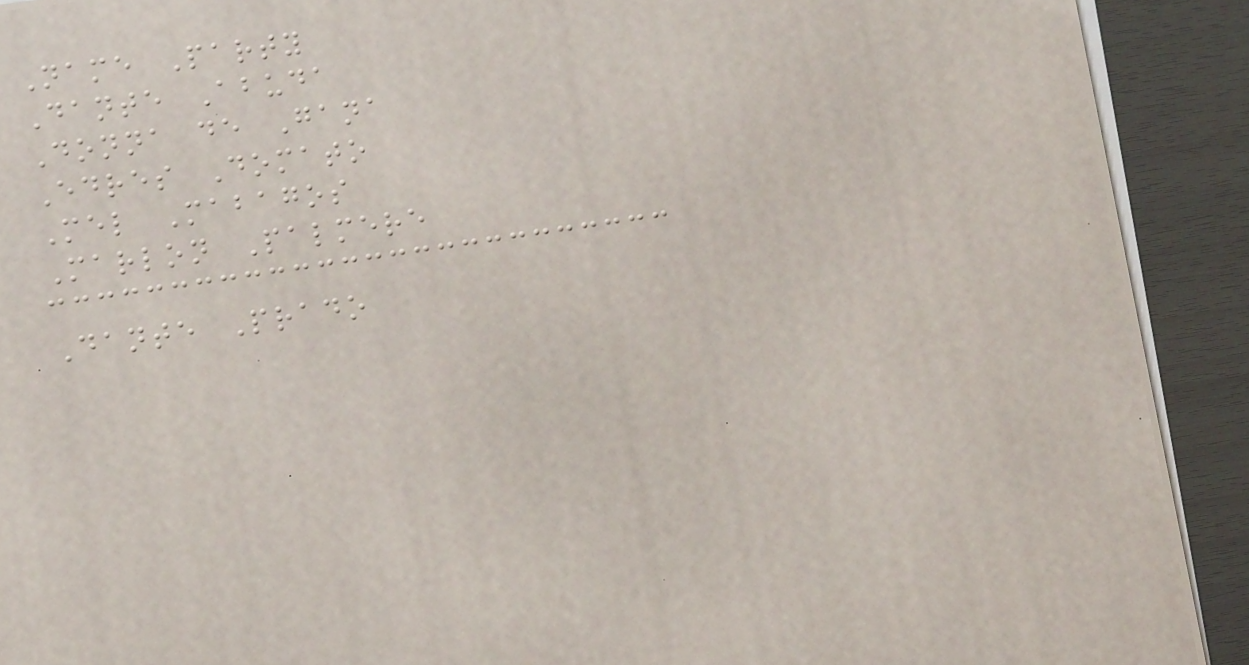Name Party
Dante Abuda
Donna de Gana
Edres Domato
Mel Mabagos
Marlon Palmere
Dante Prado
